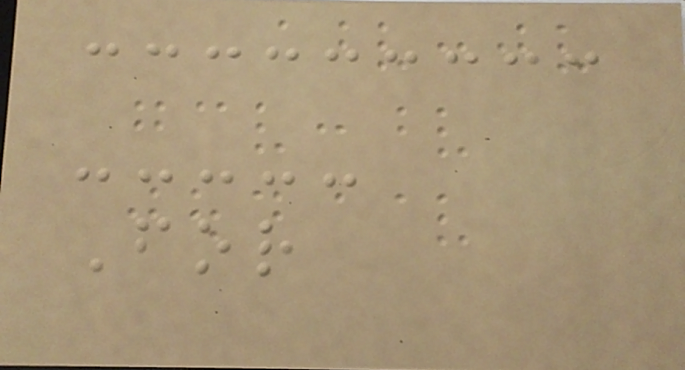For
